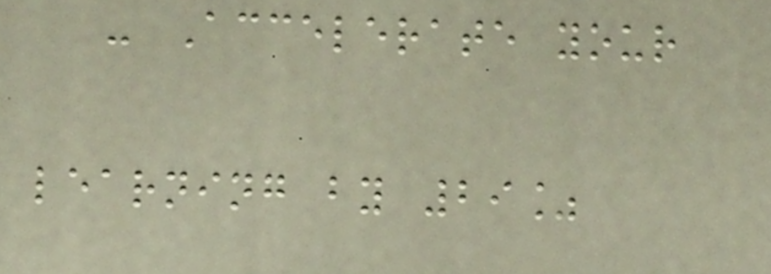- Accelerate your
learning by 29%
